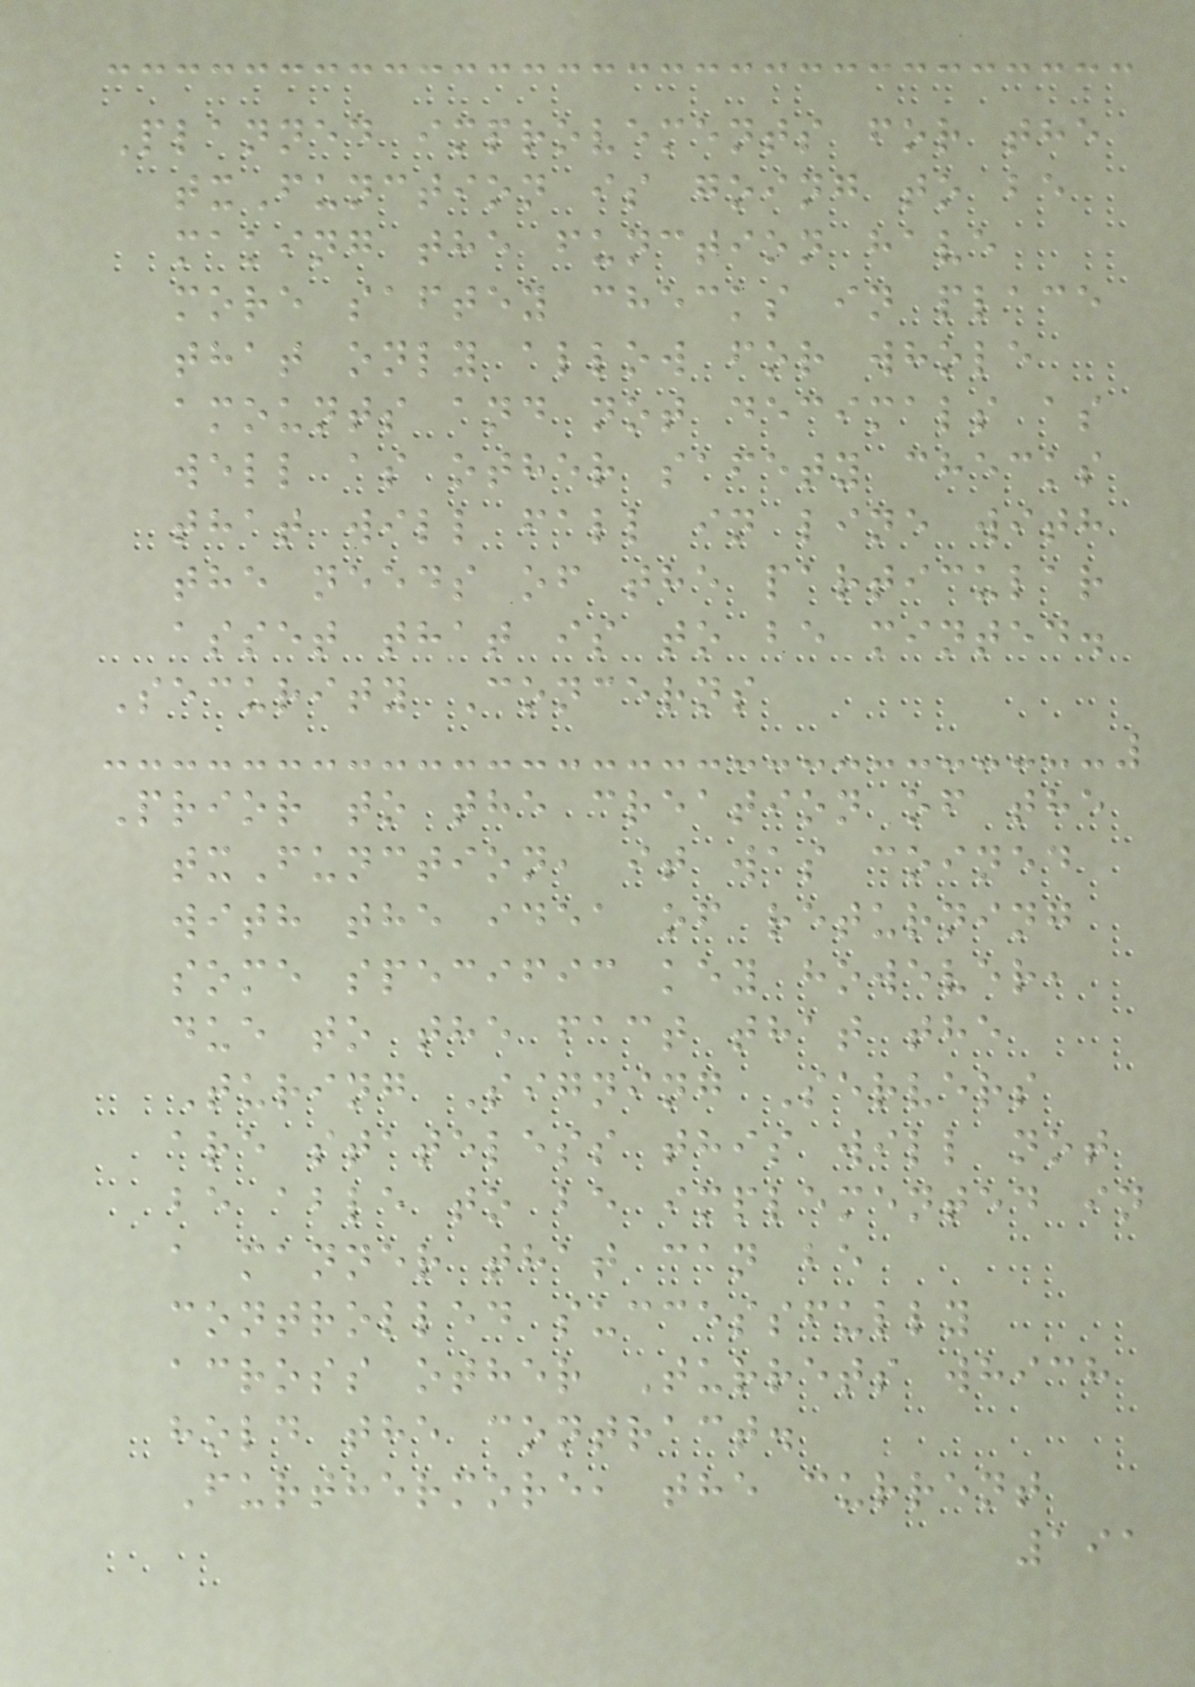Planned improvements for the
txFunction is going to be
making the function have
more saftey checks in place
that only allow for whole
amounts and not decimals as
well as other safety checks
that will fall in line with
the needs of the particular
asset that is to be minted.
Security Concerns
Prior to the creation of the
txFunction, it was coined
with the idea of returning
some specific key however,
due to the fact that the
Turing Signing Servers
are stateless this will not
be able to be implemented in
a manner that can be
controlled successfully
across other Turrets which
hold the contract.
Furthermore, the current
191
